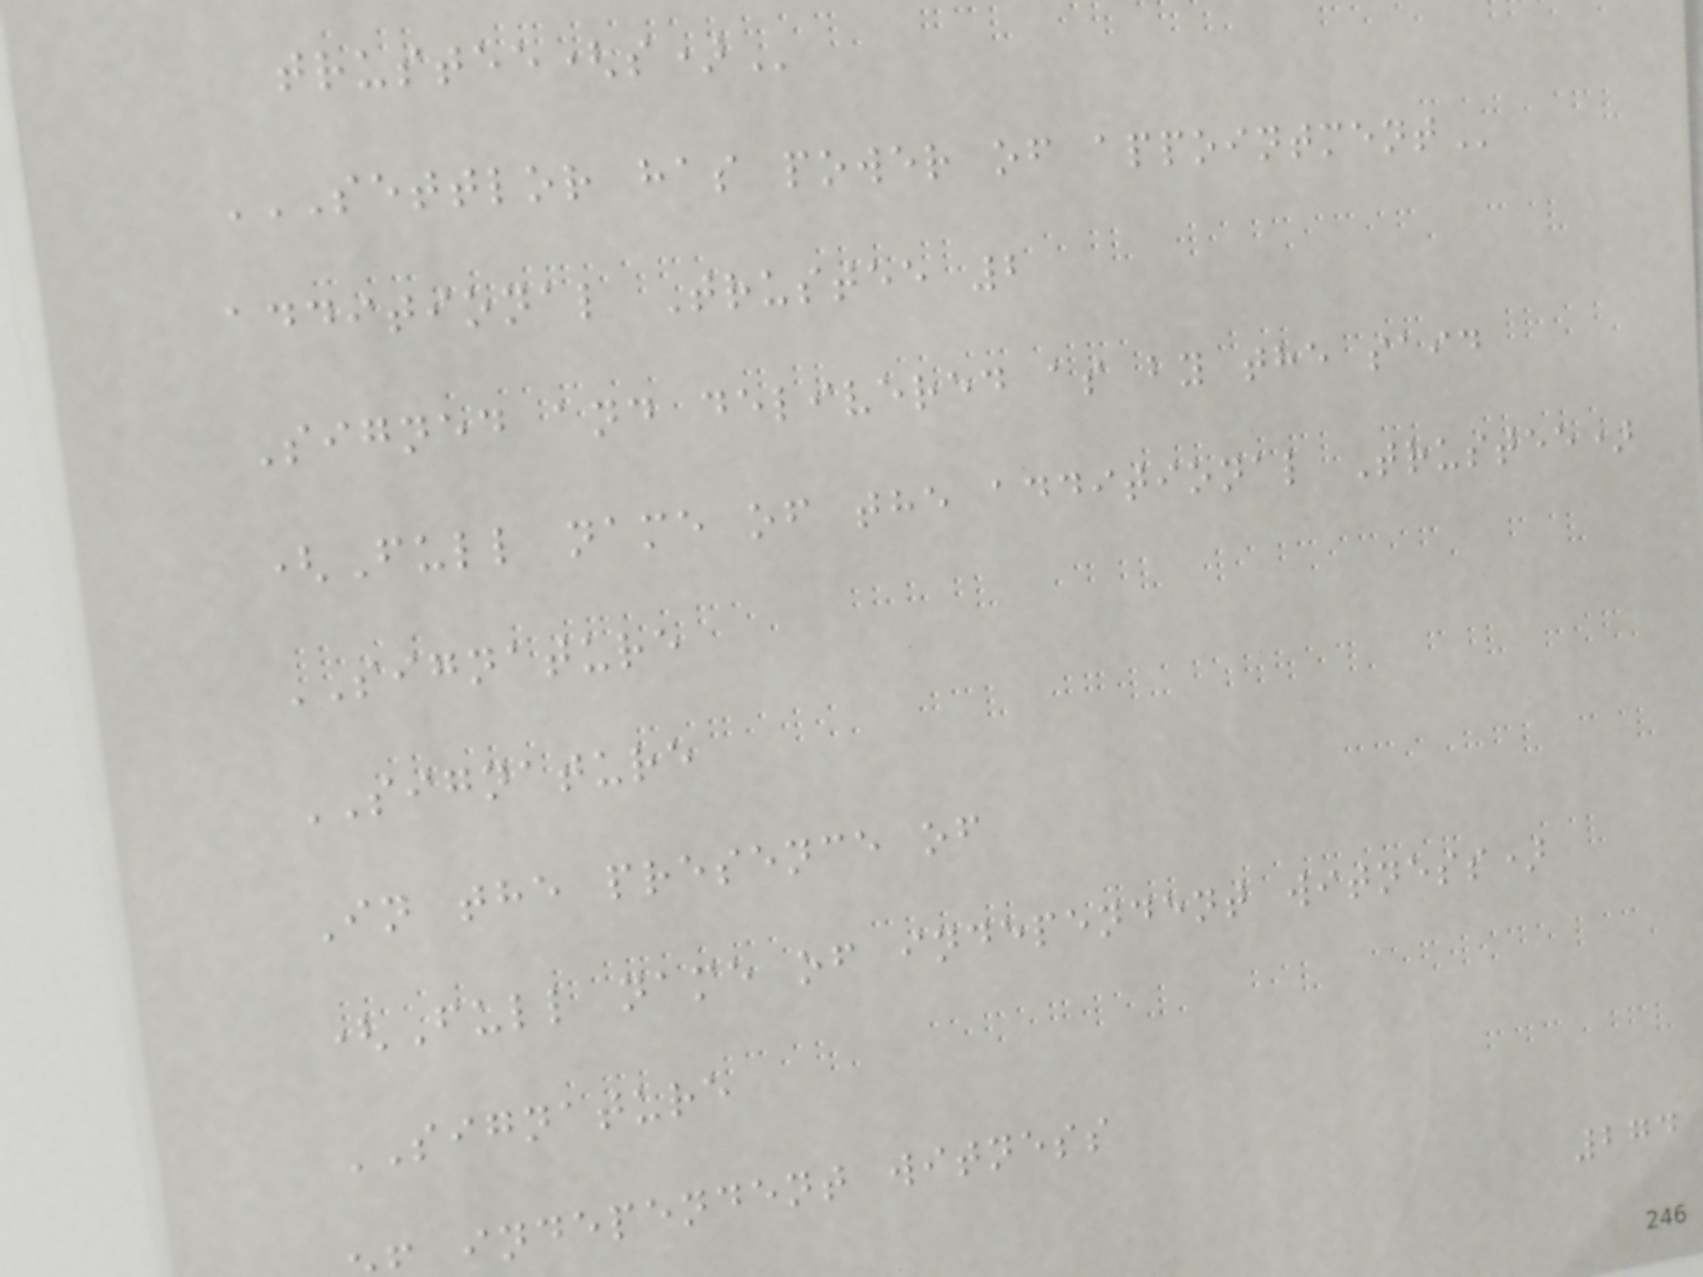SETTLOR HAS POWER OF APPOINTMENT
additional Trustee 2
Signed and delivered as by the said
(Full name of the additional Trustee)
SIGNATURE
SIGNATURE
In the presence of
(Full name of independent witness)
SIGNATURE
independent witness
274
